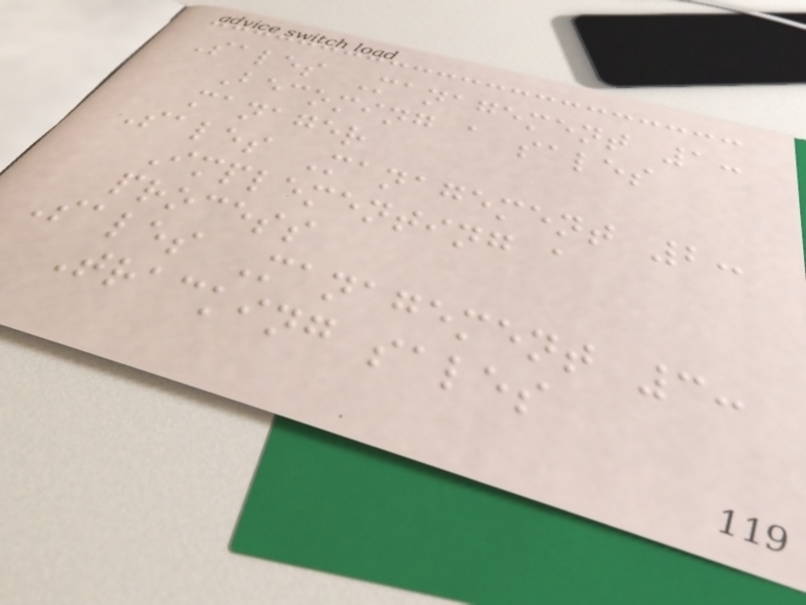Sales Management 1:
Becoming a sales
manager
Sales Management 2:
Implementing a
process
Sales Management 3:
Tracking sales
